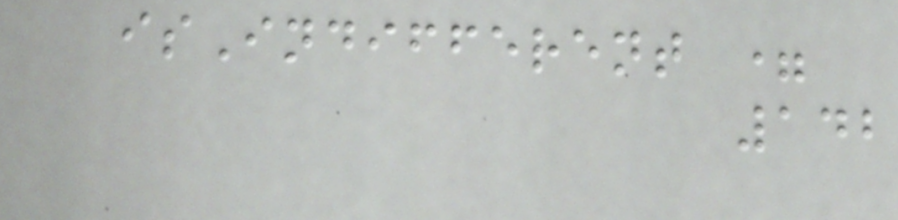isIndifferent =
142
